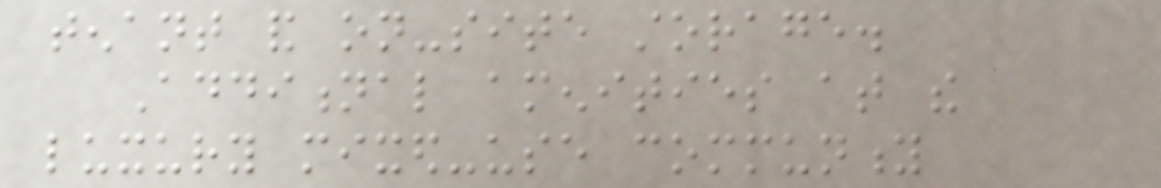tenant and on-site storage.
Additional amenities at the
luxury mixed-use community
